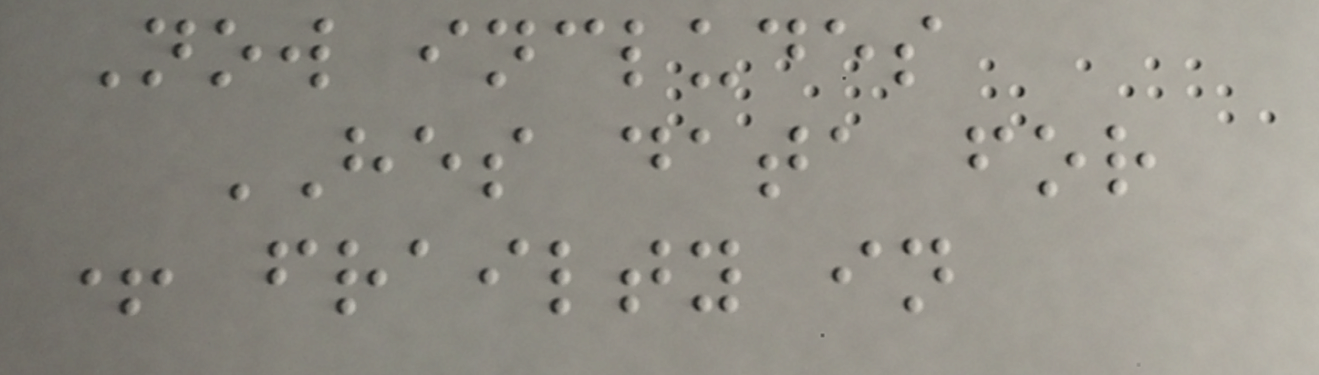Now includes
HES data for
+ frailty in
